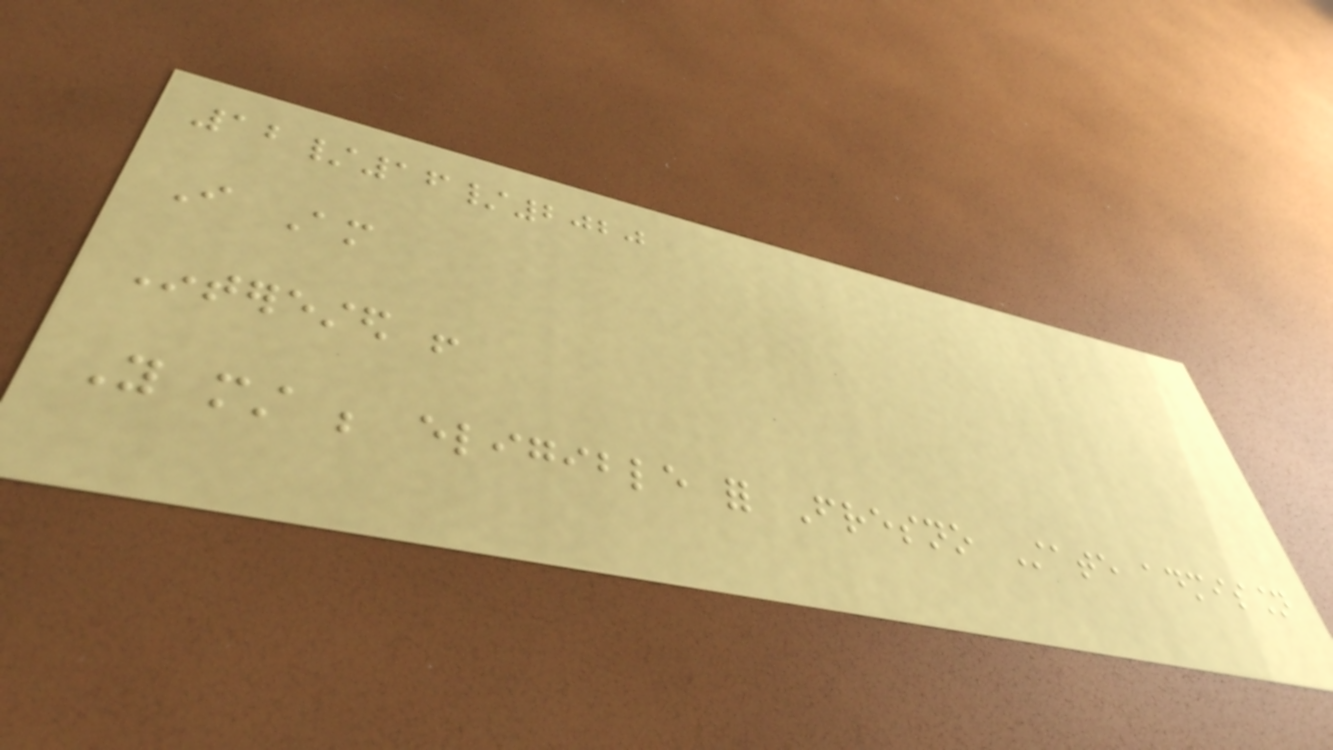12/16/2020
I Am
Interested !
You must be eligible for Fresno State admission
